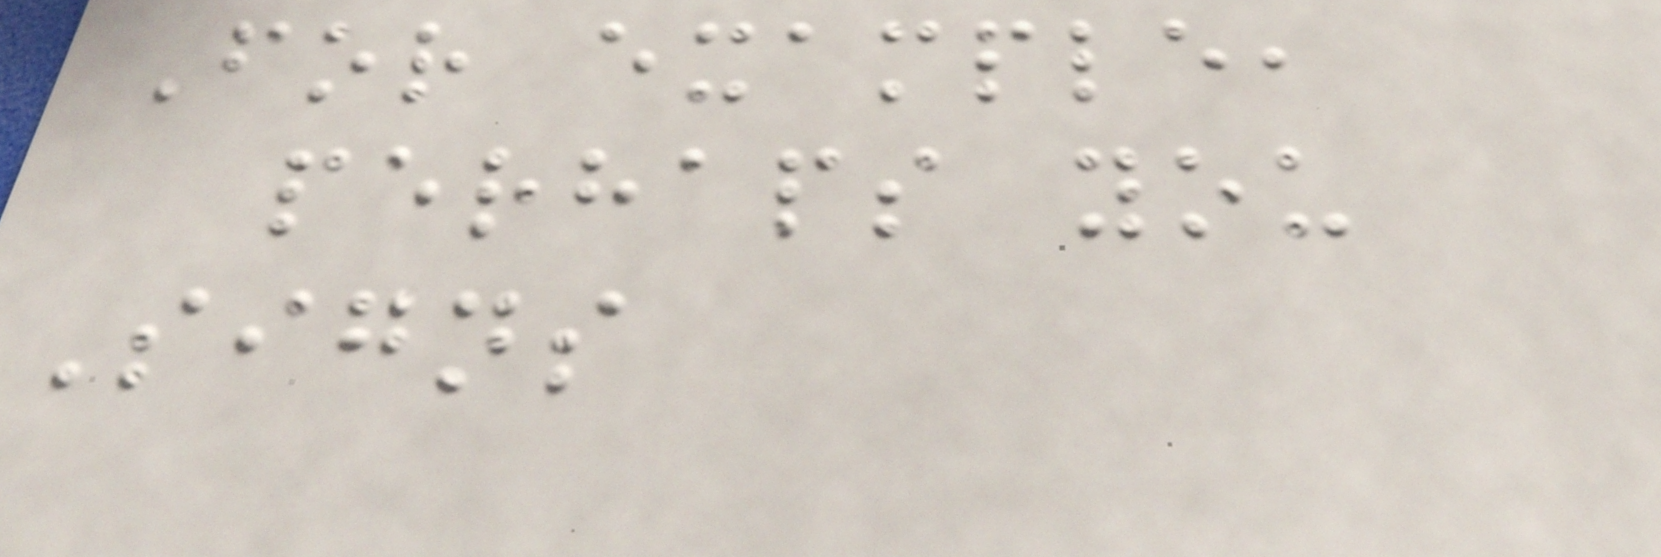For example,
perhaps you
Signs
